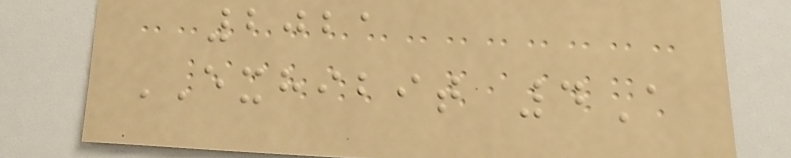2021
EXHIBIT 4A
